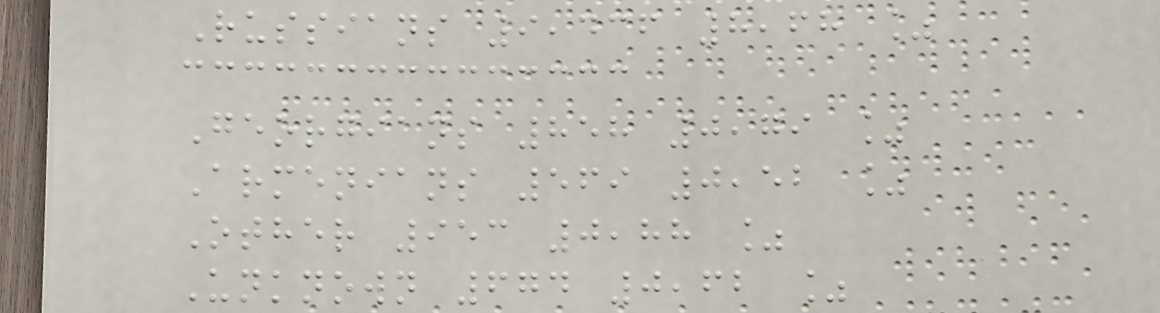Russians 9,436 8,68 %
Georgians 858 0,79 %
Armenians 569 0,52 %
Other 953 0,88 %
Unknown 674 0,62 %
